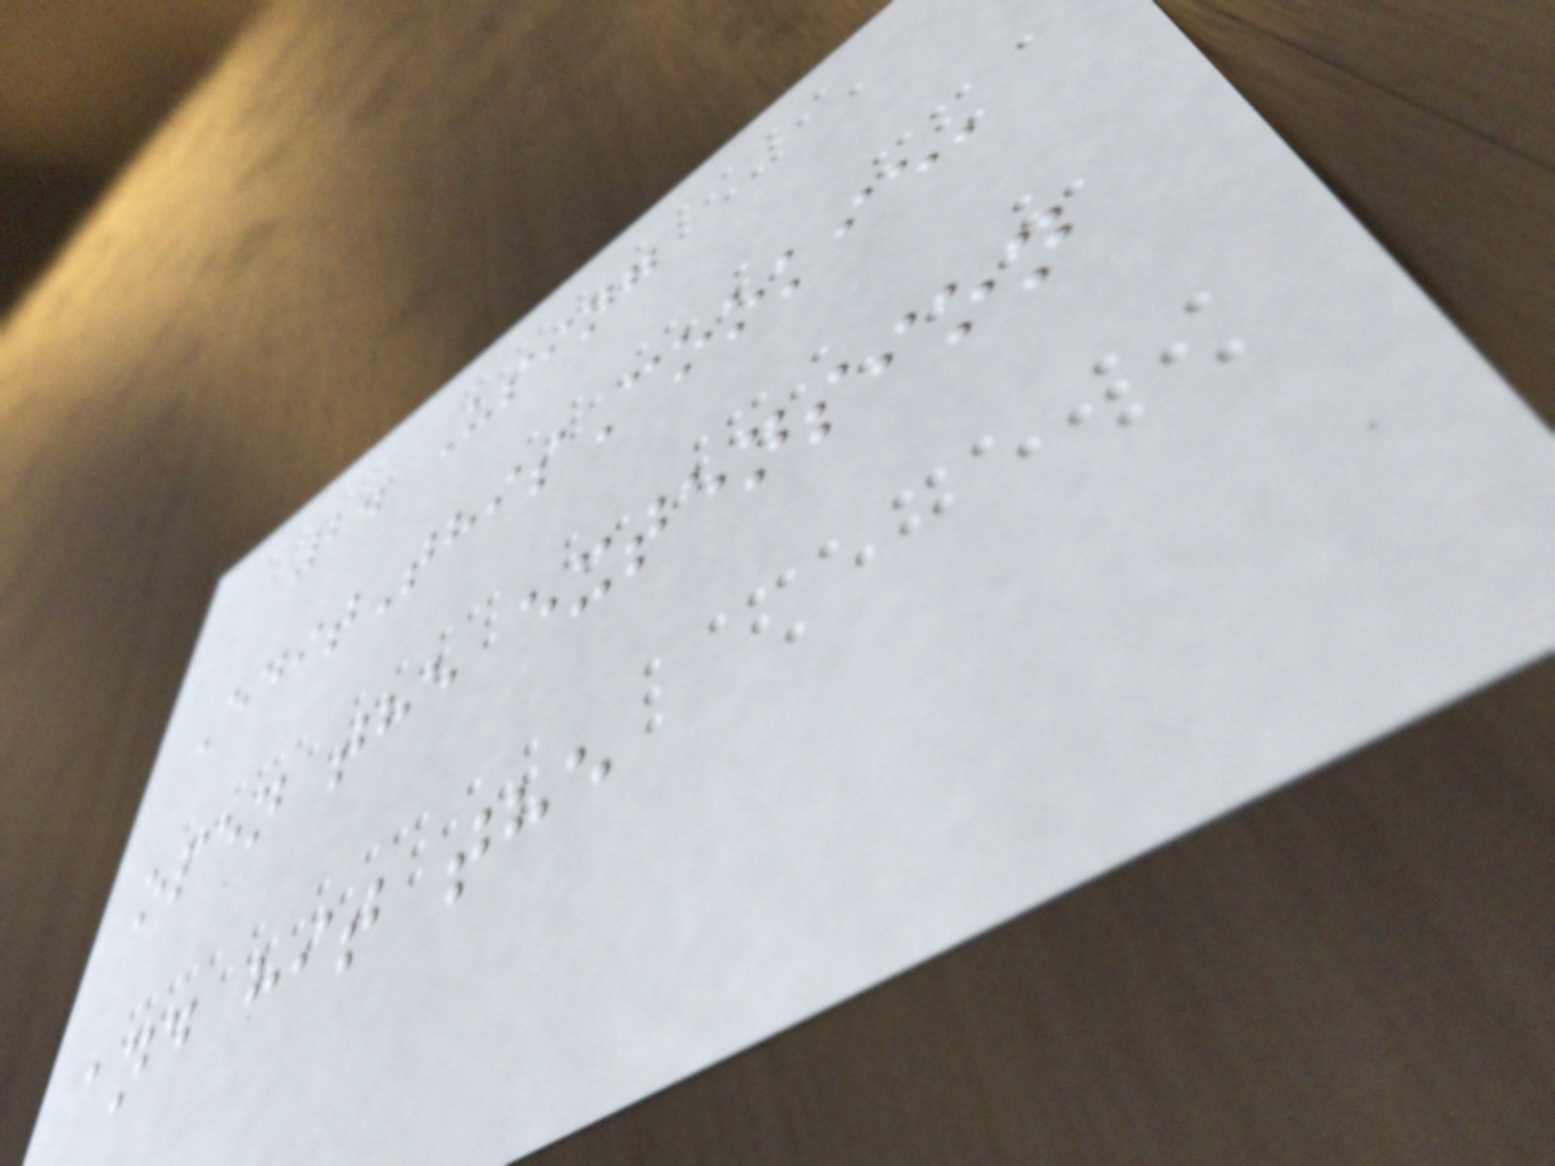2. Using
EditThisCookie,
open the extension
and hit the
